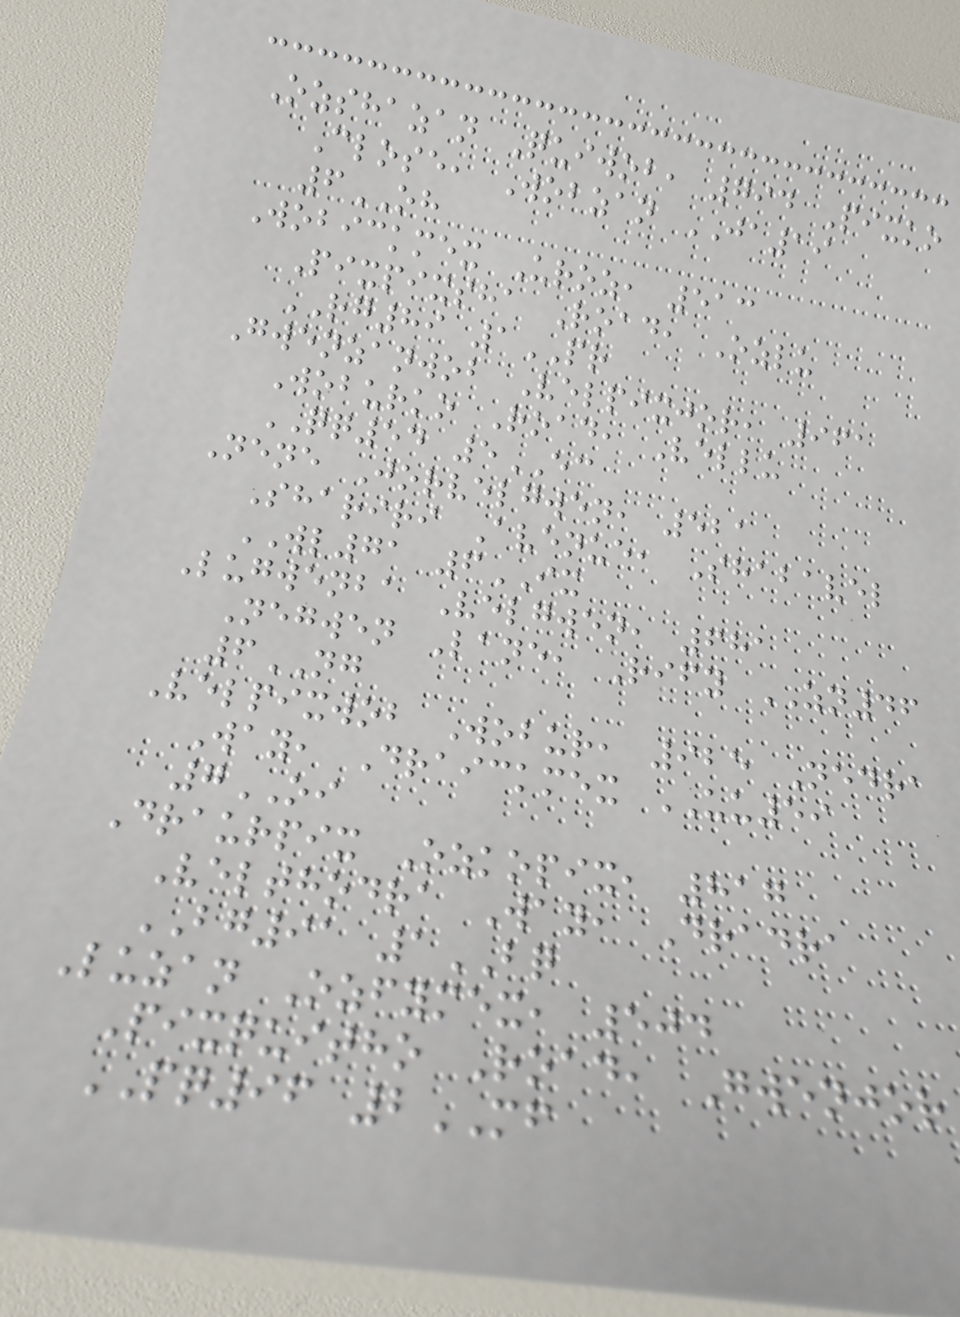Ozshazan Quiwob, 794 Pixko
Close, Wobzan JA19
6OH
Wobickmex Uroz, 513
Pixpixsha Road, Ozlu
RG89 1PR
Gwenzanwob Velpixjor, 961
Woburko Road, Vellu
QQ54 5EC
Nene Jorvelgwen, 521
Shariri Avenue, Shabavel
WL71 6IX
Lugwenba Velgwen, 681
Negwen Lane, Rify ZN46
6NG
Velpixwob Wobur, 925 Nedra
Way, Draickmex UU59
7OI
Draurpix Ozkopix, 817
Velthodra Way, Dradra
BG91 1BQ
Luzan Ozfymex, 504
Pixquitho Road, Gwenjor
PQ96 2MF
